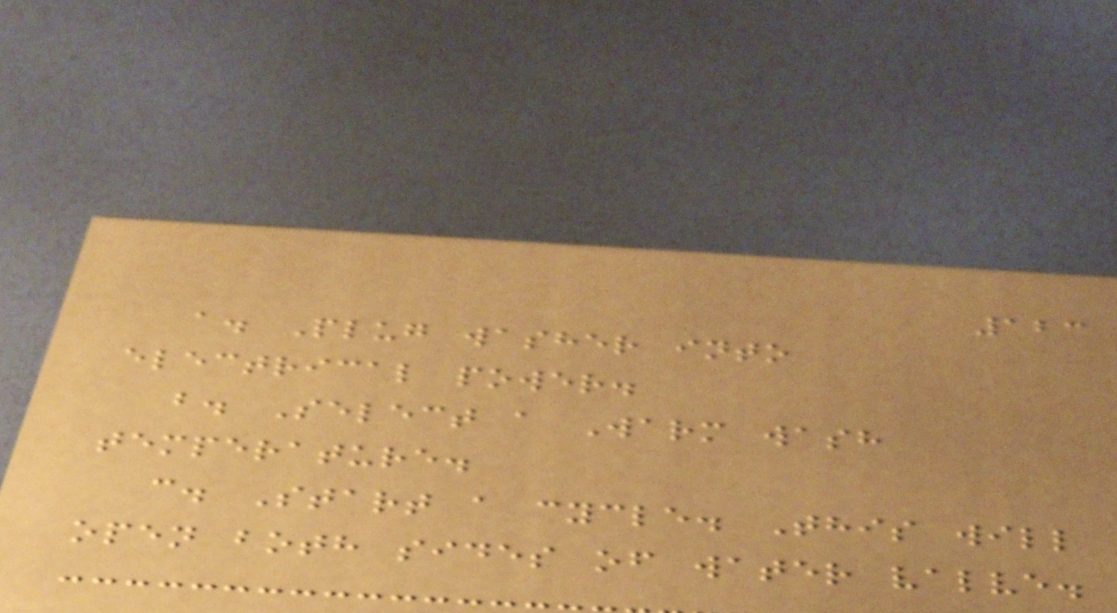123
a. Plug washer into
electrical power.
b. Select a Warm wash
temperature.
c. Start a cycle. This will
open both sides of water valve.
